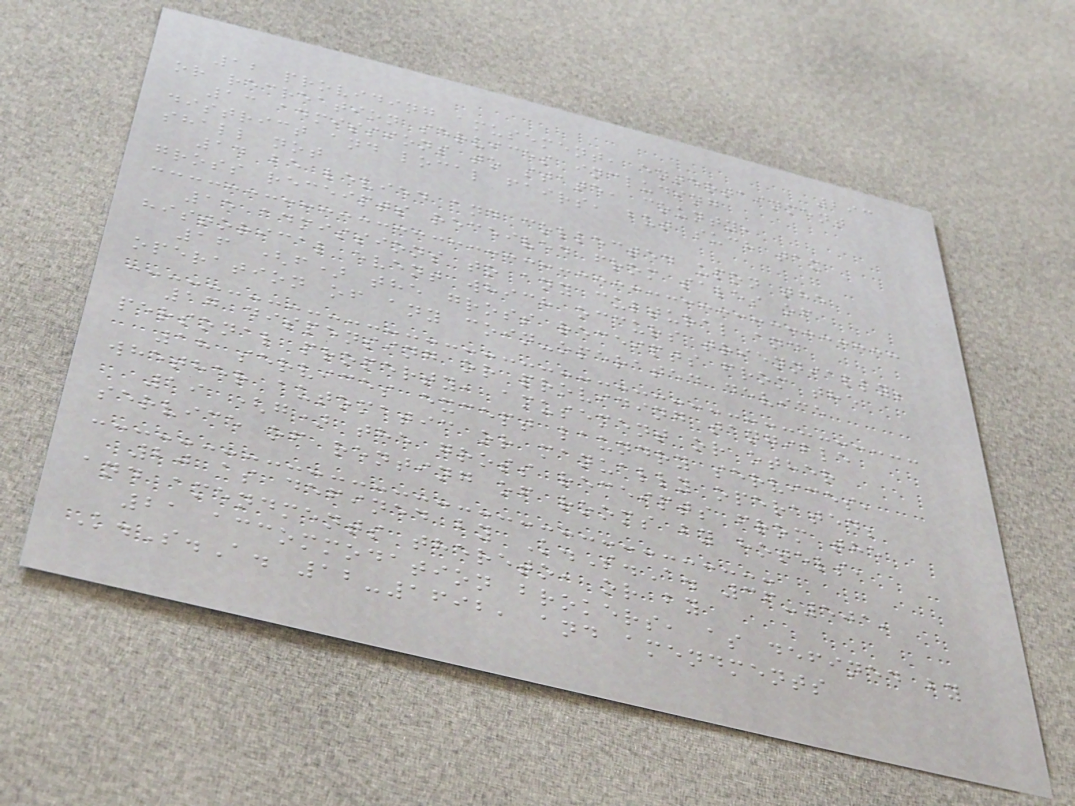293
12 providing amusement, entertainment
or recreation services including
13 admissions to state, county,
district and local fairs, but such tax
shall not
14 be levied and collected upon the
gross receipts received from sales of
15 admissions to any cultural and
historical event which occurs triennially;
16 (f) the gross receipts from the
operation of any coin-operated device
17 dispensing or providing tangible
personal property, amusement or other
18 services except laundry services,
whether automatic or manually operated;
19 (g) the gross receipts from the
service of renting of rooms by hotels,
20 as defined by K.S.A. 36-501,
and amendments thereto, or by
21 accommodation brokers, as defined by
K.S.A. 12-1692, and amendments
